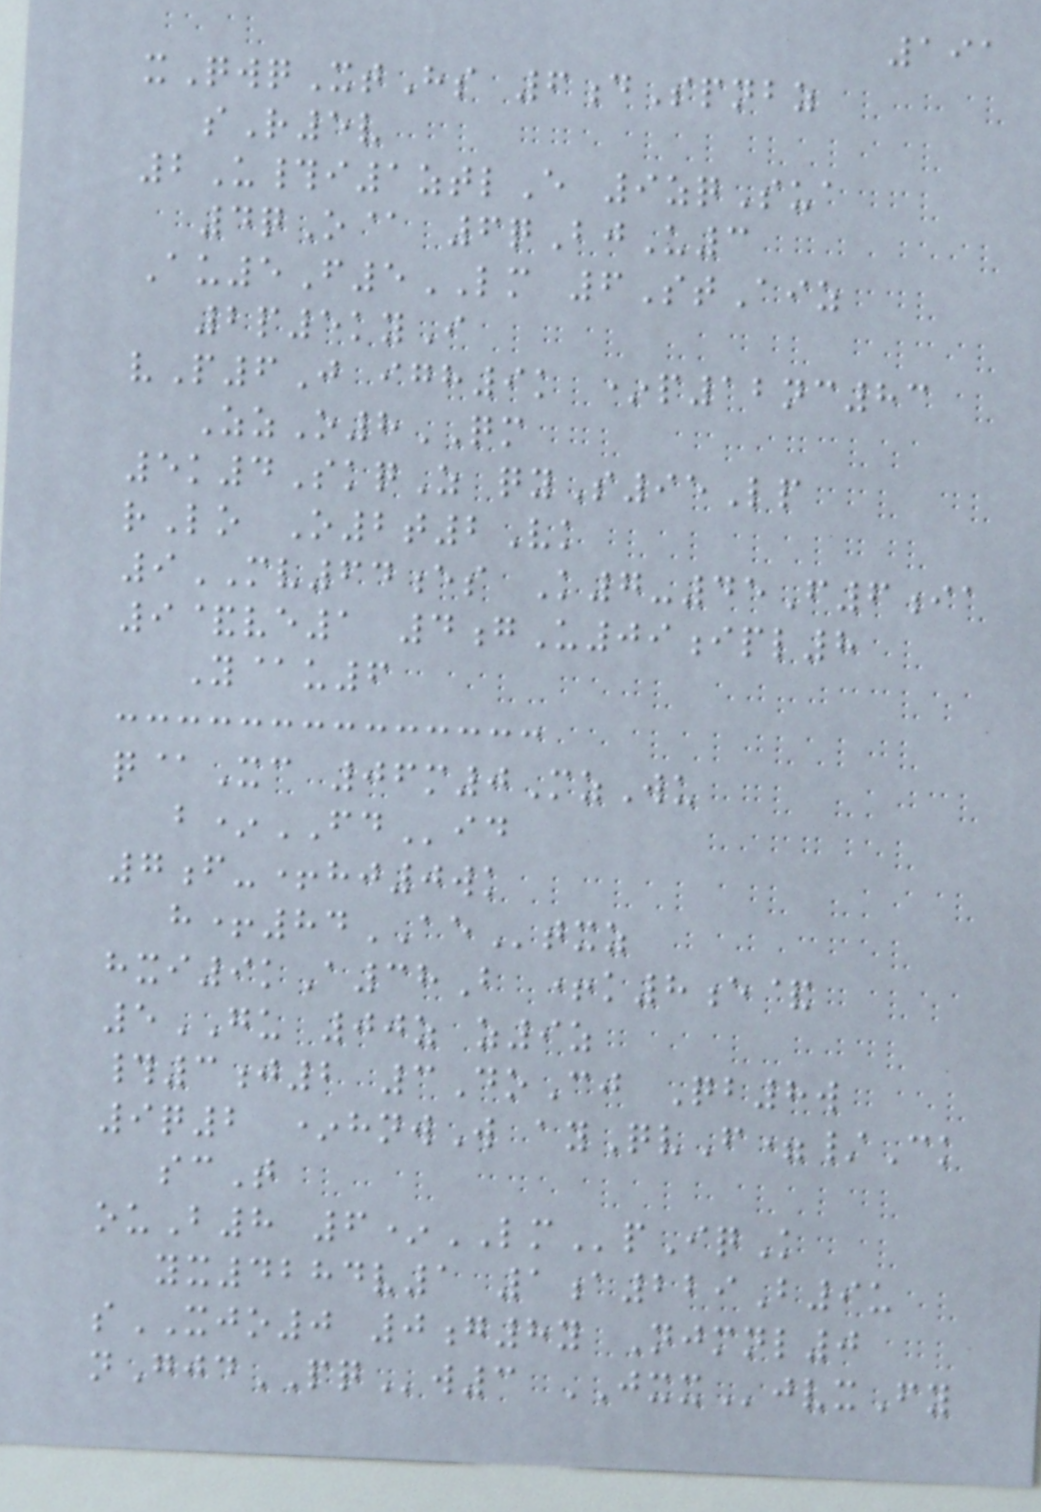191
xQwqXtHs 6dSpnbz
sR5v
2U#i1ztlE 9zqSua
4qO@ 6qBjU3
Au5F5LM 6StAiz
2p5kyI
vP6J igh9k *p12nc83
ZzO8QM
5k4SkqZ qyS95Lp
rLo O2t2Vk
9MV64es K7-45F6ia
9&ve1 4gU09ipl8
Y@u6
q@Xc 06m0MzWu
b*FDid
7f-+hj0wk
h+84AEtxz
hxi9kA38B +k8e&
5GU 00z z9z
#3j2 3DoCj Qb8w
9q2 *hnwW ayQvF=/Ck
scT
ouB8 6*LMpIqK
yx4284v1 1a229B9u
sXJO0 0g8y Njmnl0
nGjdPQw3 JXXjvxFy
